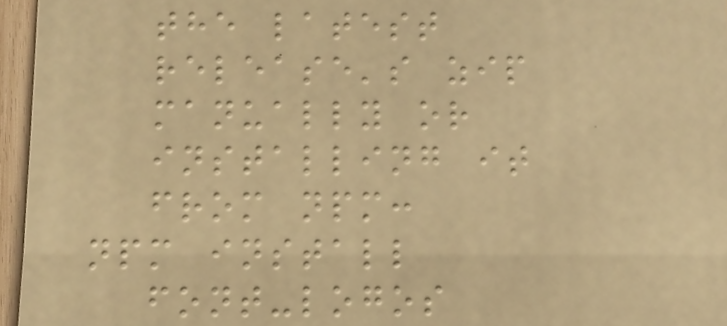the latest
release's zip
manually or
installing it
from npm:
npm install
font-logos
